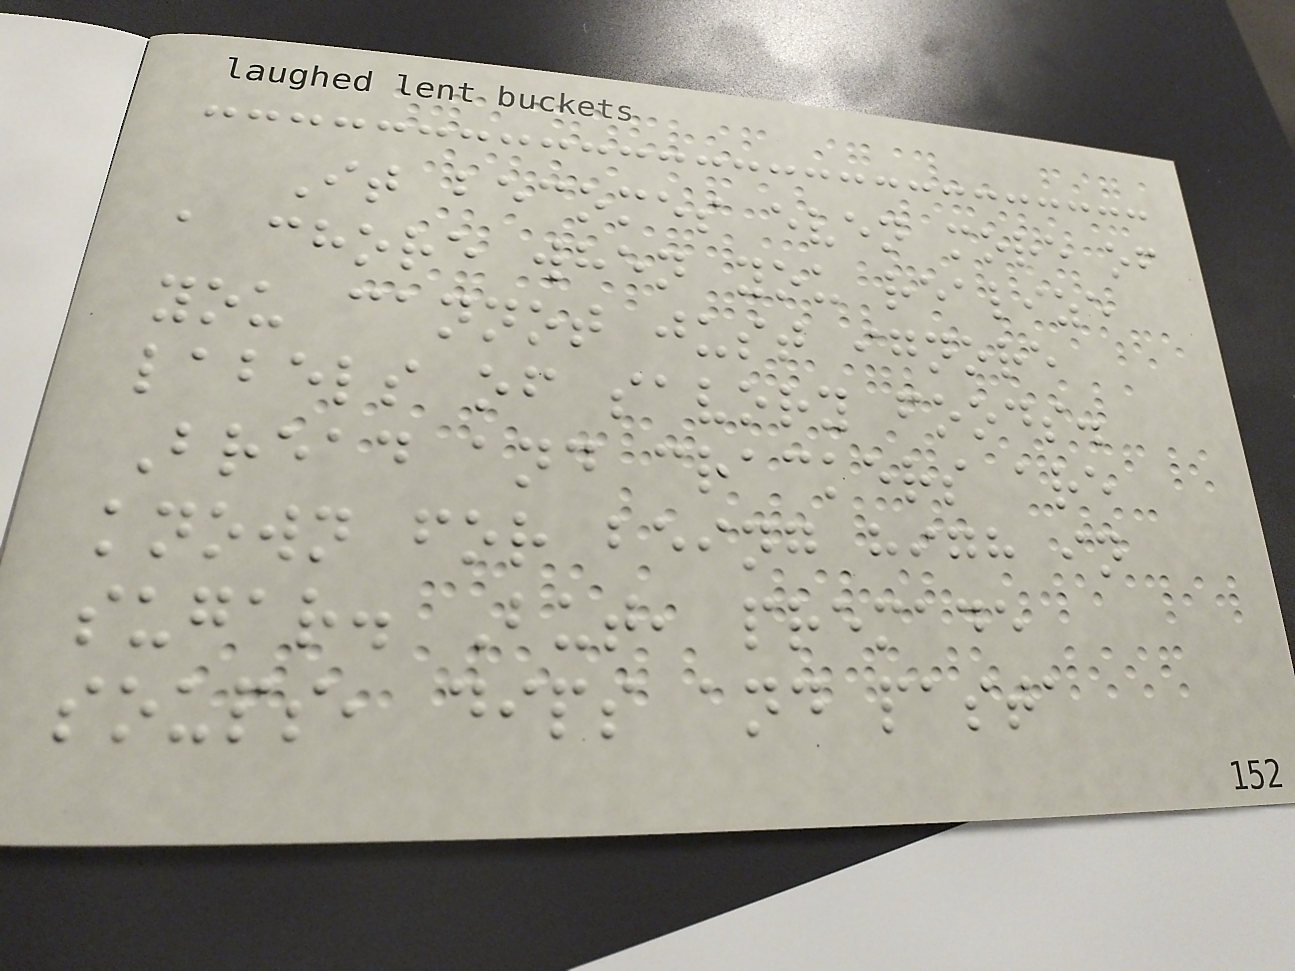It becomes even more of
a chore when you realize
you cannot just ignore
labels of savory foods.
Bread and crackers are
known for being high in
sugar. But, premade
soups, dips and pasta
